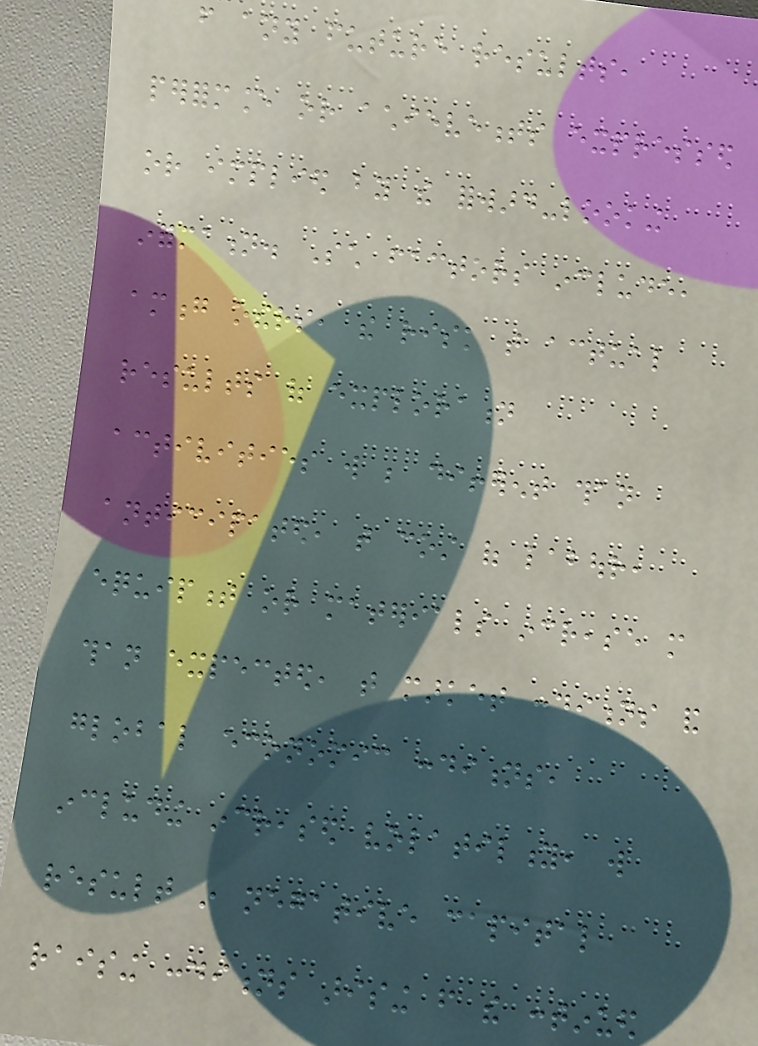from any future results,
performance or achievements expressed
or implied by the forward-looking
information. Such factors include,
among others, the risk that actual
results of exploration
activities will be different than
anticipated, that cost of labour,
equipment or materials increase more
than expected, that market conditions and
global economic conditions,
including increased volatility, will
result in negative capital
raising conditions arising from the continued
